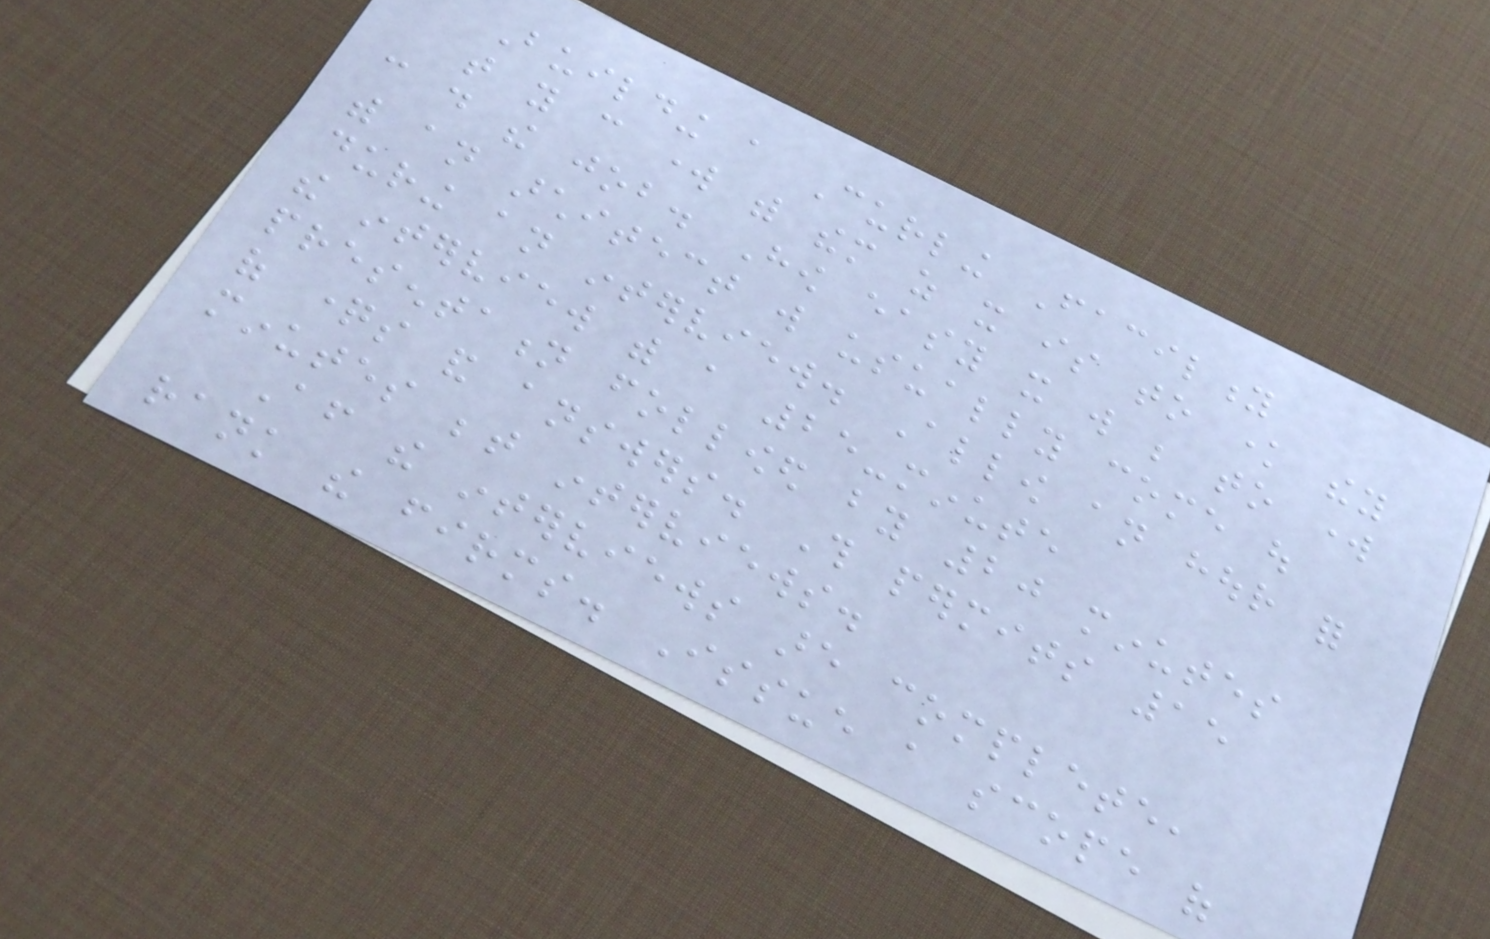Building a Curling Facility
that you can work with them as it is to know they
can do the job. How easy it will be to work
with an architect will usually come out
during an interview. Allow an hour for
the interview with a 25-minute
presentation followed by 20 minutes
of questions and answers. This permits 15
minutes between interviews.
After the interviews are complete,
rank the firms. Issue a scope of
